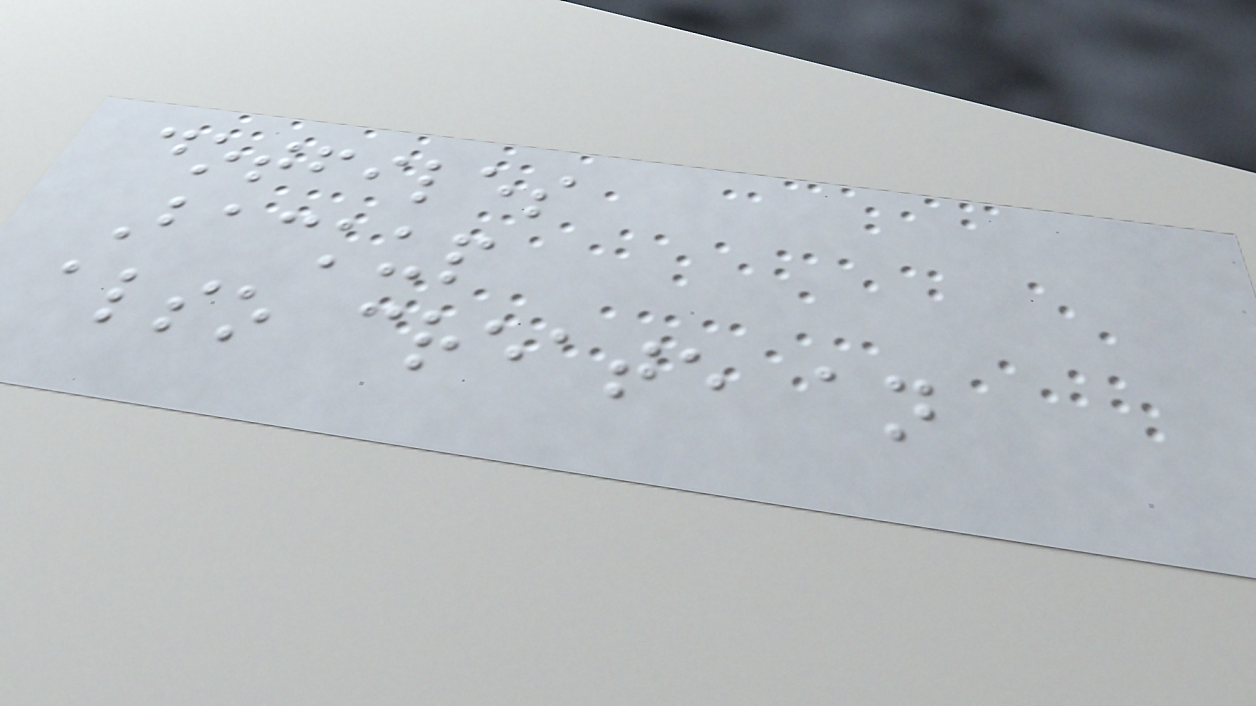dotfiles
Backup
also create an
